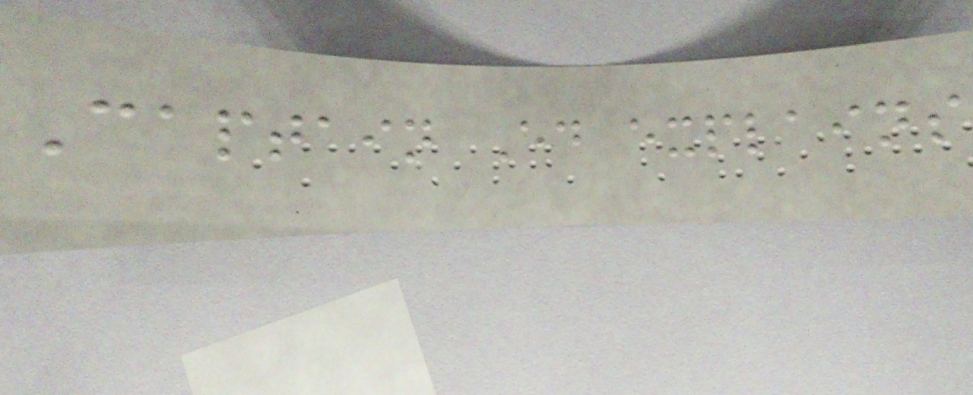Captain Ed explains
